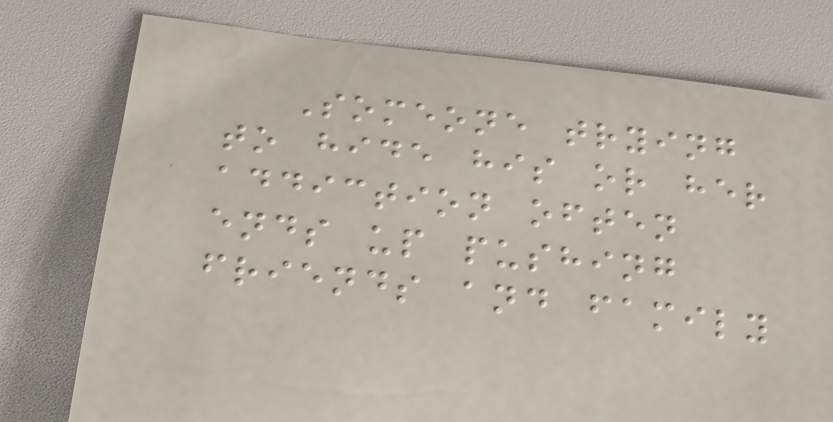Someone trying
to hide his or her
addiction often
ends up pushing
friends and family
